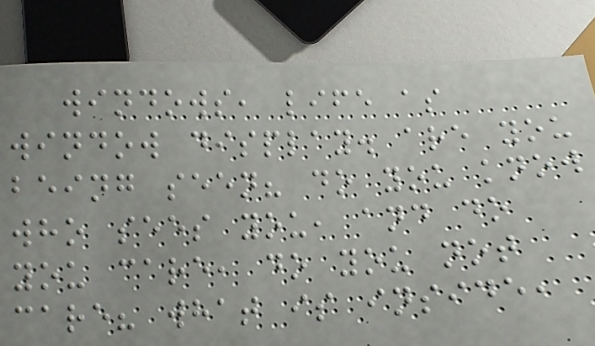windows, life as
window display. are you
being seen? do you know
who sees you, and do
you care, do you not
care? what is inside,
